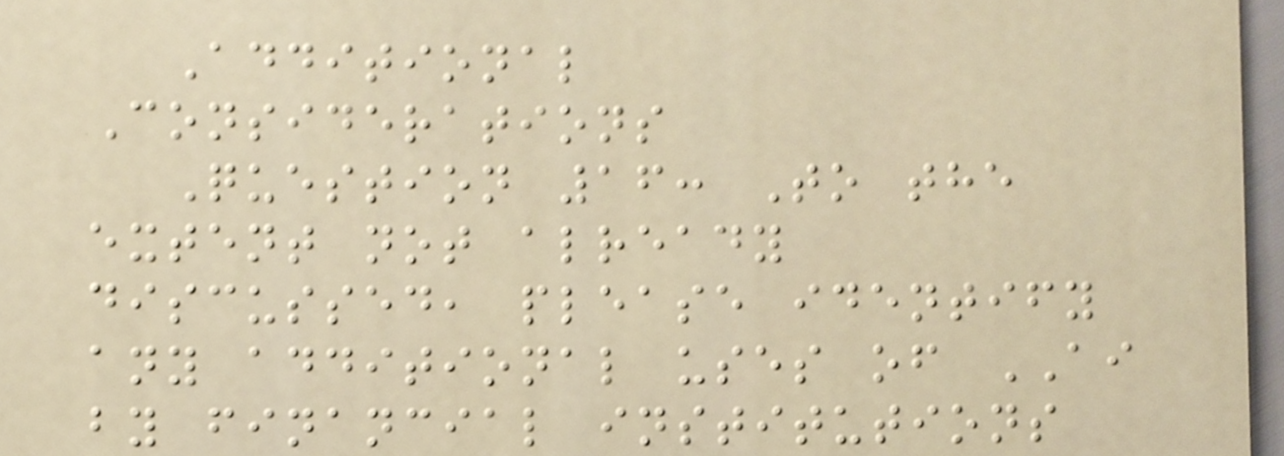Additional
Considerations
Question 16: To the
extent not already
discussed, please identify
any additional uses of AI
by financial institutions
